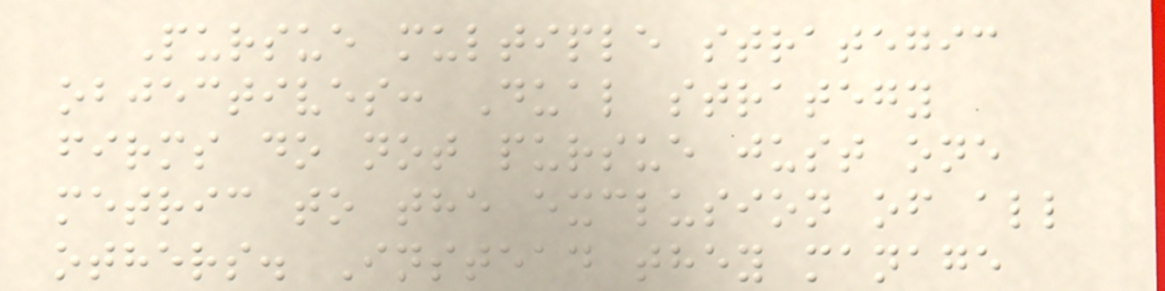Pursue multiple strategic
objectives: Dual strategy
firms do not pursue just one
metric to the exclusion of all
others. Instead they manage
